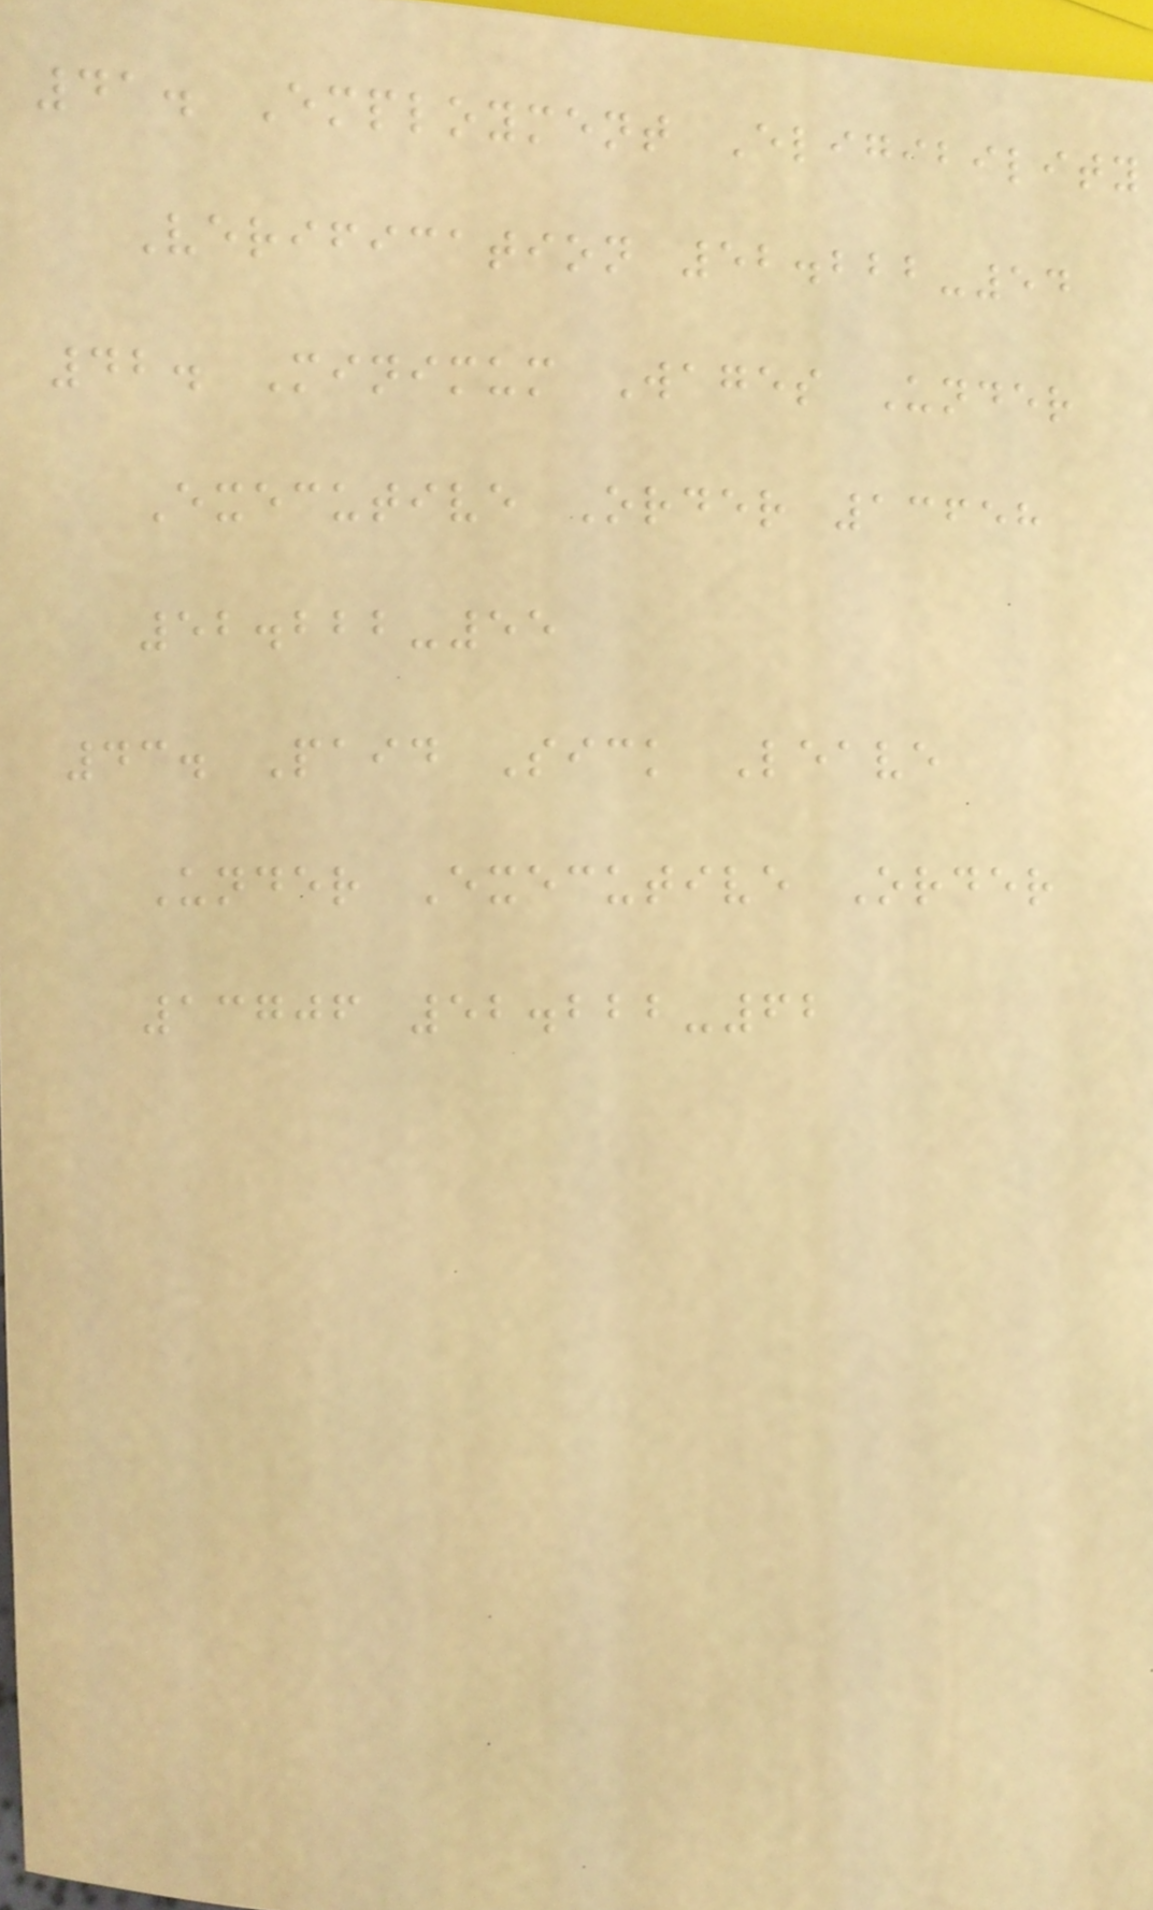41. Employment Eligibility
Verification 52.222-54
42. Minimum Wages Under
Executive Order 13658
52.222-55
43. Paid Sick Leave
Under Executive Order
13706 52.222-62
